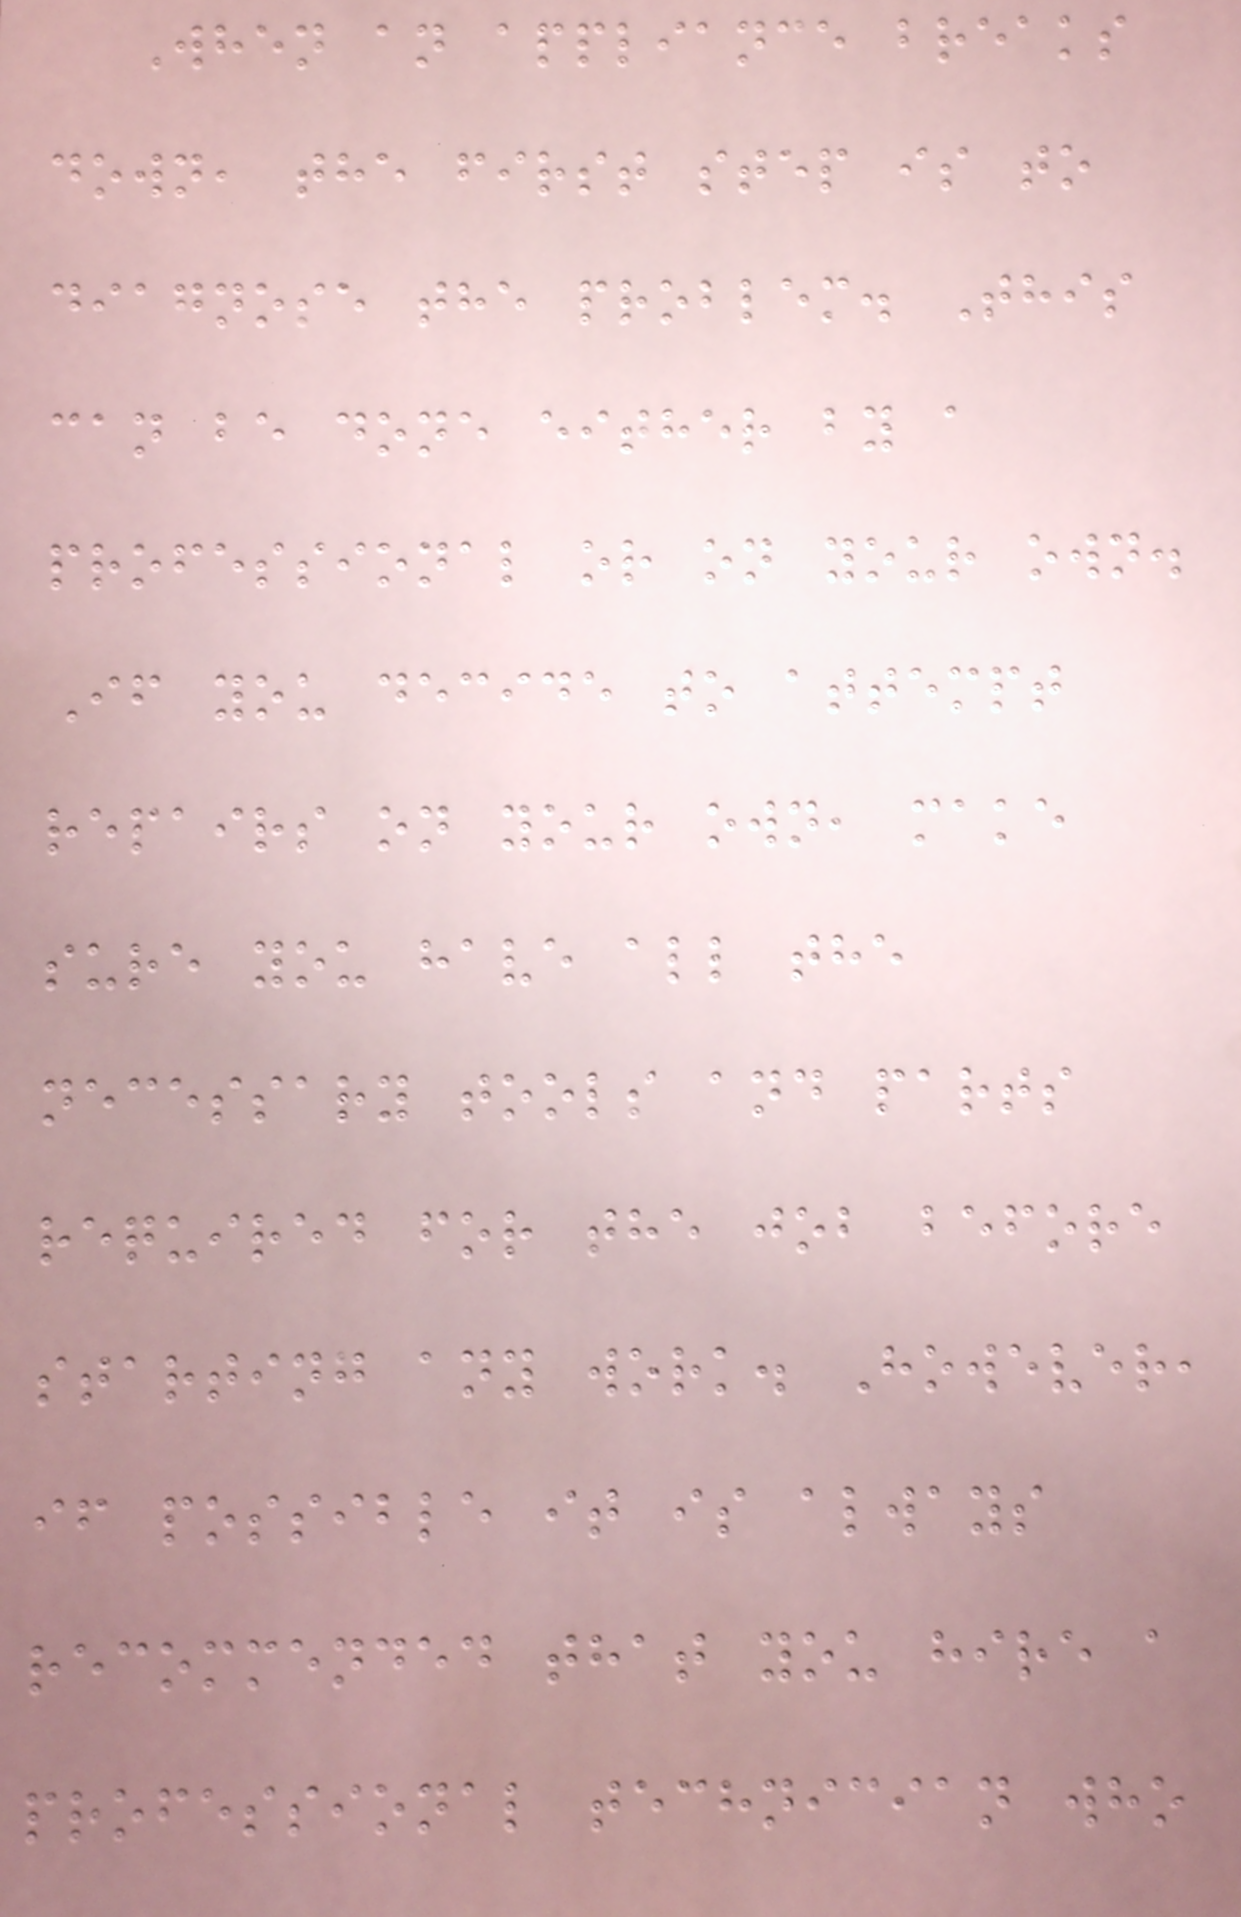When an appliance breaks
down, the first step is to
diagnose the problem. This
can be done either by a
professional or on your own.
If you decide to attempt
repairs on your own, make
sure you have all the
necessary tools and parts
required for the job before
starting any work. However,
if possible it is always
recommended that you hire a
professional technician who
